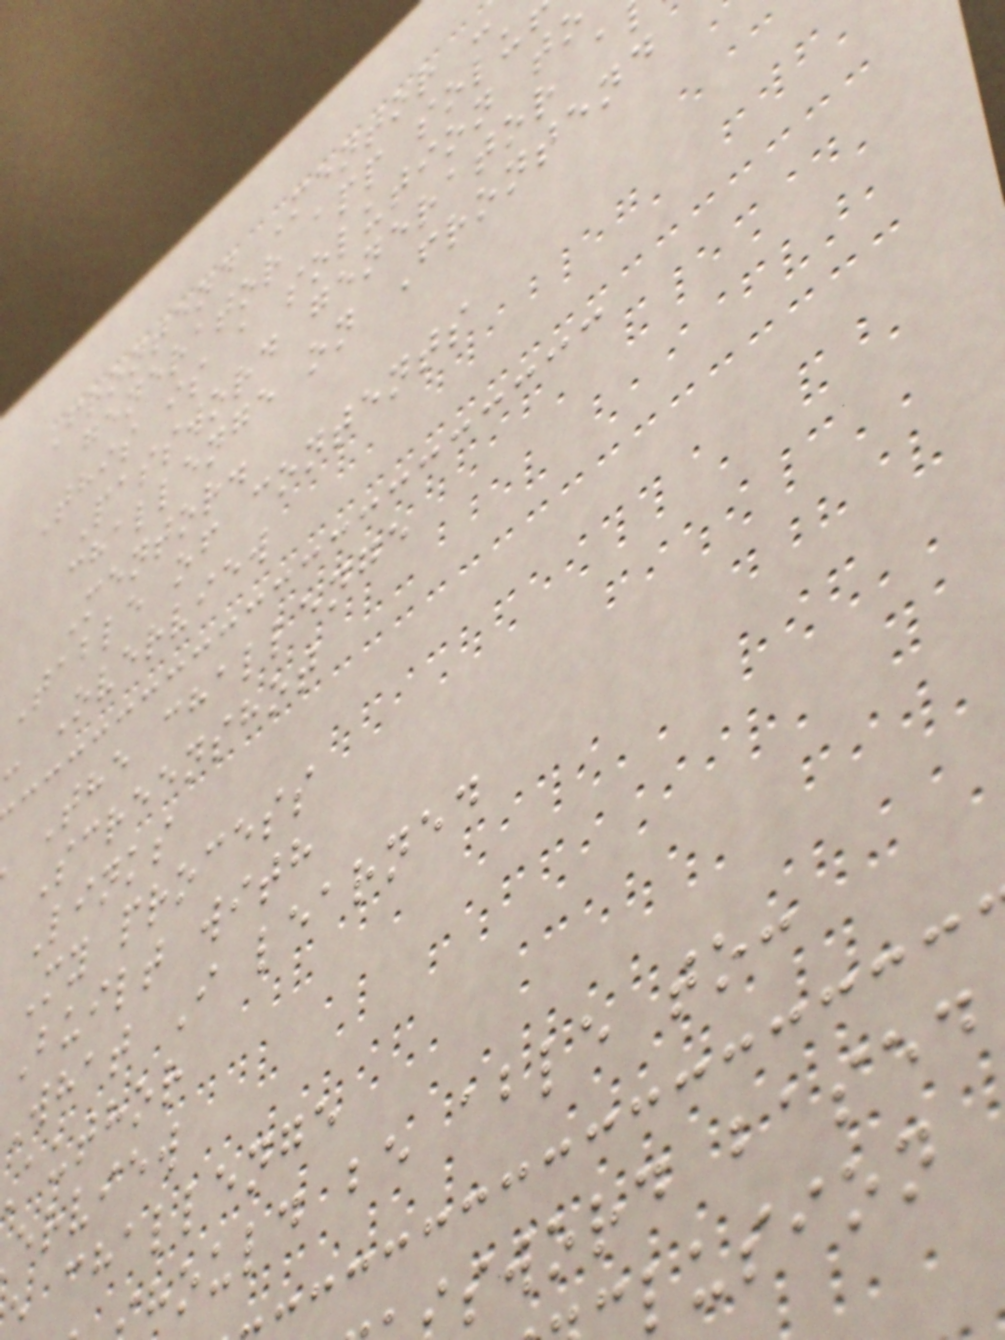Frontend Mentor -
generator app solu
This is a solution to
Password generator a
challenge on Frontend
Mentor.
Table of contents
- Overview
The challenge
Screenshot
Links
My process
Built with
What I learned
author
erview
challenge
hould be able to:
sword based
